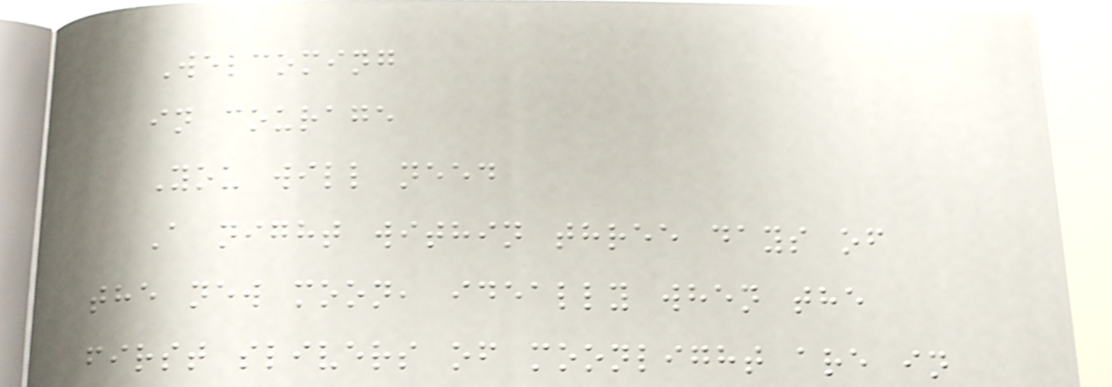Welcoming
in courage
You will need
A night within three days of
the new moon, ideally when the
first slivers of moonlight are in
